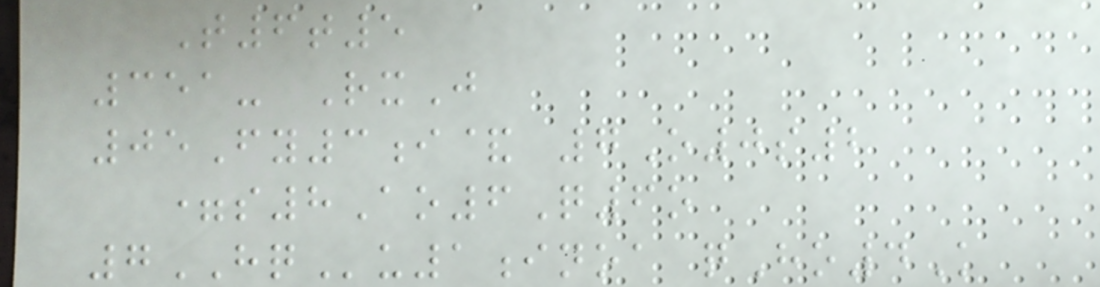T6t5
351- RxJ
05Fy3i& 7O0s2
=s8Ao6Q6o
7HQu1inoa qHo4K
